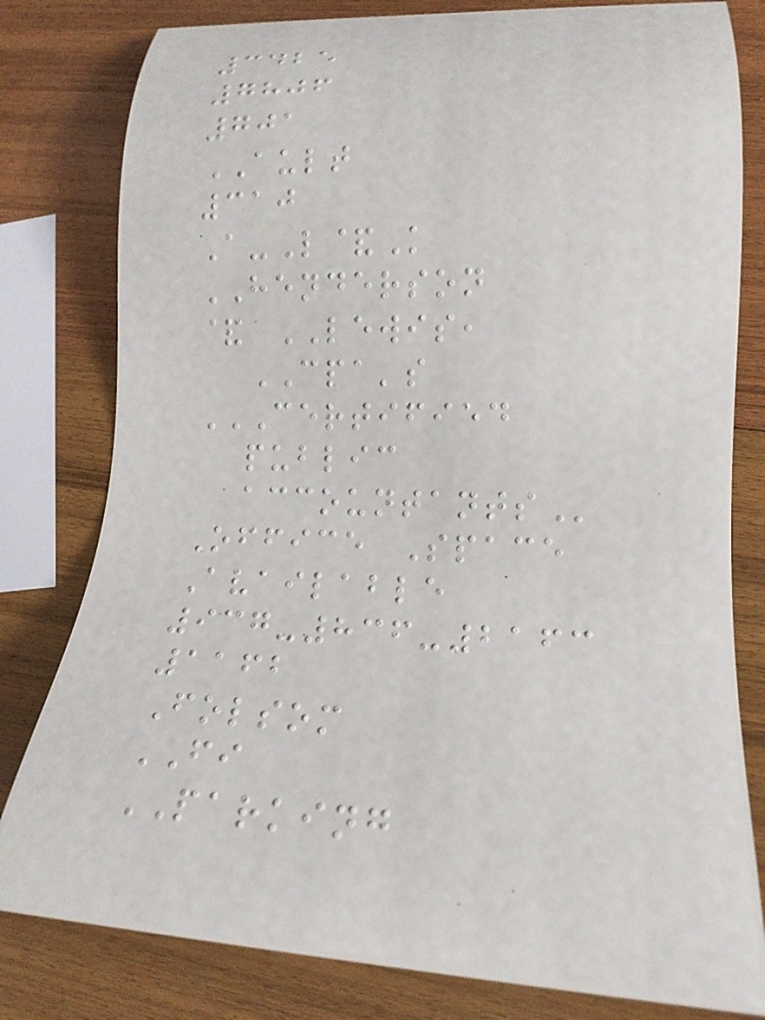3425
7806
701
AULT
310
A-L&K
HENDERSON
& LEWIS,
CPA's
CERTIFIED
PUBLIC
ACCOUNTANTS
Office Space
Available
937-836-2163
1162
Folsom
FI
PARKING
